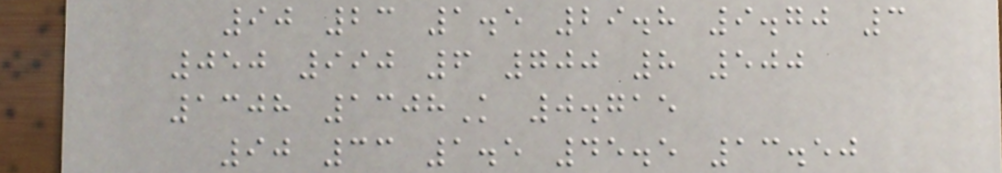90 23 1.5 29.8 9.70 3
050 990 6 700 8 500
1308 1308K 0.715
90 33 1.5 45.5 13.50
